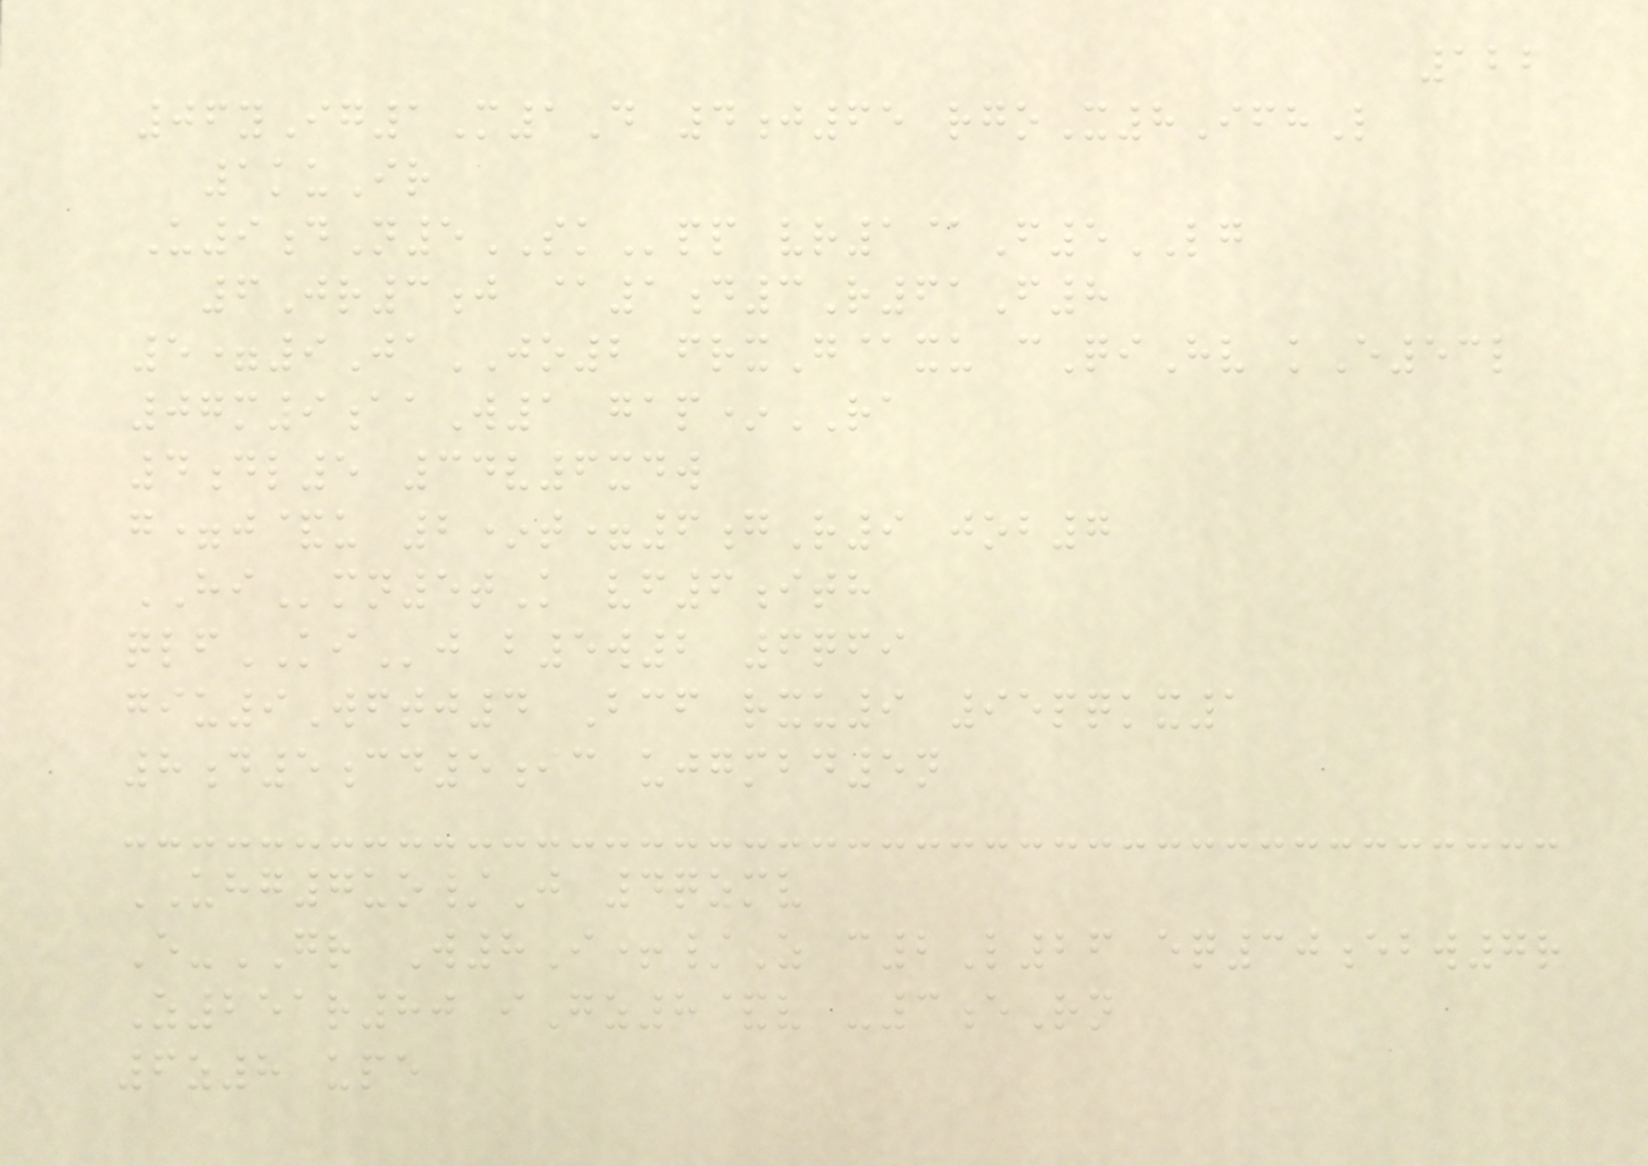122
06yIg1M1D 4j65 rgoX8IfhL
1kuIr
U9dN5SKpp vr1@F5LG
6Jr3j @1d3R61F8
5=9JaJO2 frxG@xu cQiHv kE53l
07m9aaW1 gap*RA
4dl5 34v6xdw
g=j&u 2*t=6gR9 job7
HImn5tK vf6ith
qlfKIj b5w2 6qfi
giu9Wftj4 Bcf rxu9 95pqkx1
8d5cd5ic ujgmbd5n
UHG7uo/J 4qzmv
E-GR W8I+/Z c2L26 eq30ebw7r
Z251r80 iGz8&v -3eRn
6z8 upe
